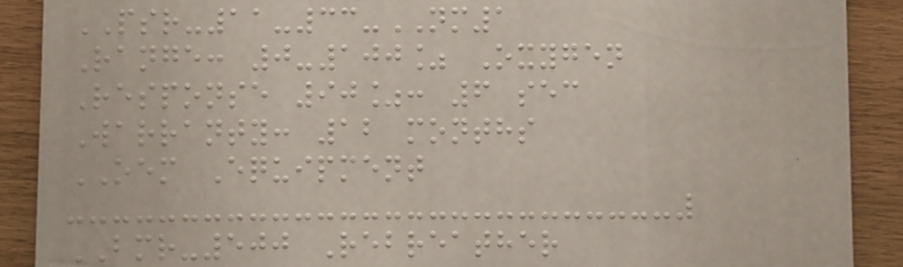PSR-11-33-NM1
Range: 0-100% Oxygen
Response 90%: 6 sec
Warranty: 12 months
OEM Equipment
BMR-500 Rebreather
